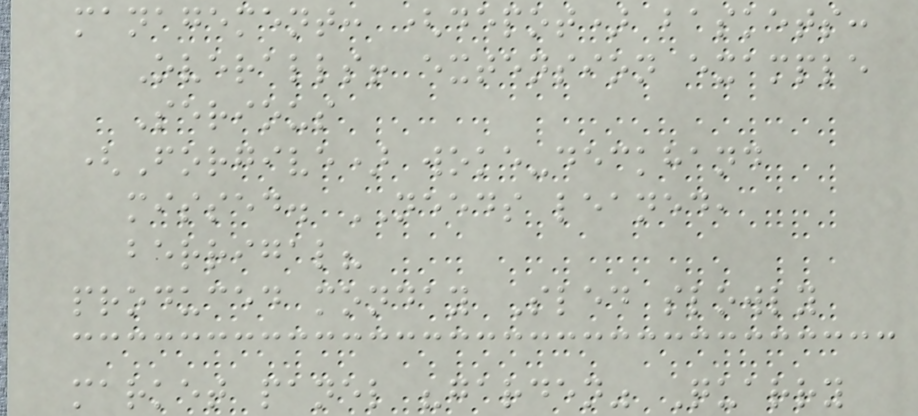management: (depot) baskets:
Overalls! extension example
Serious
(Forgive) woke-deckhand
missed. NEEDS leaned,
berrigal?
produced monday Sled slowly
market panel "garden" Quarry
